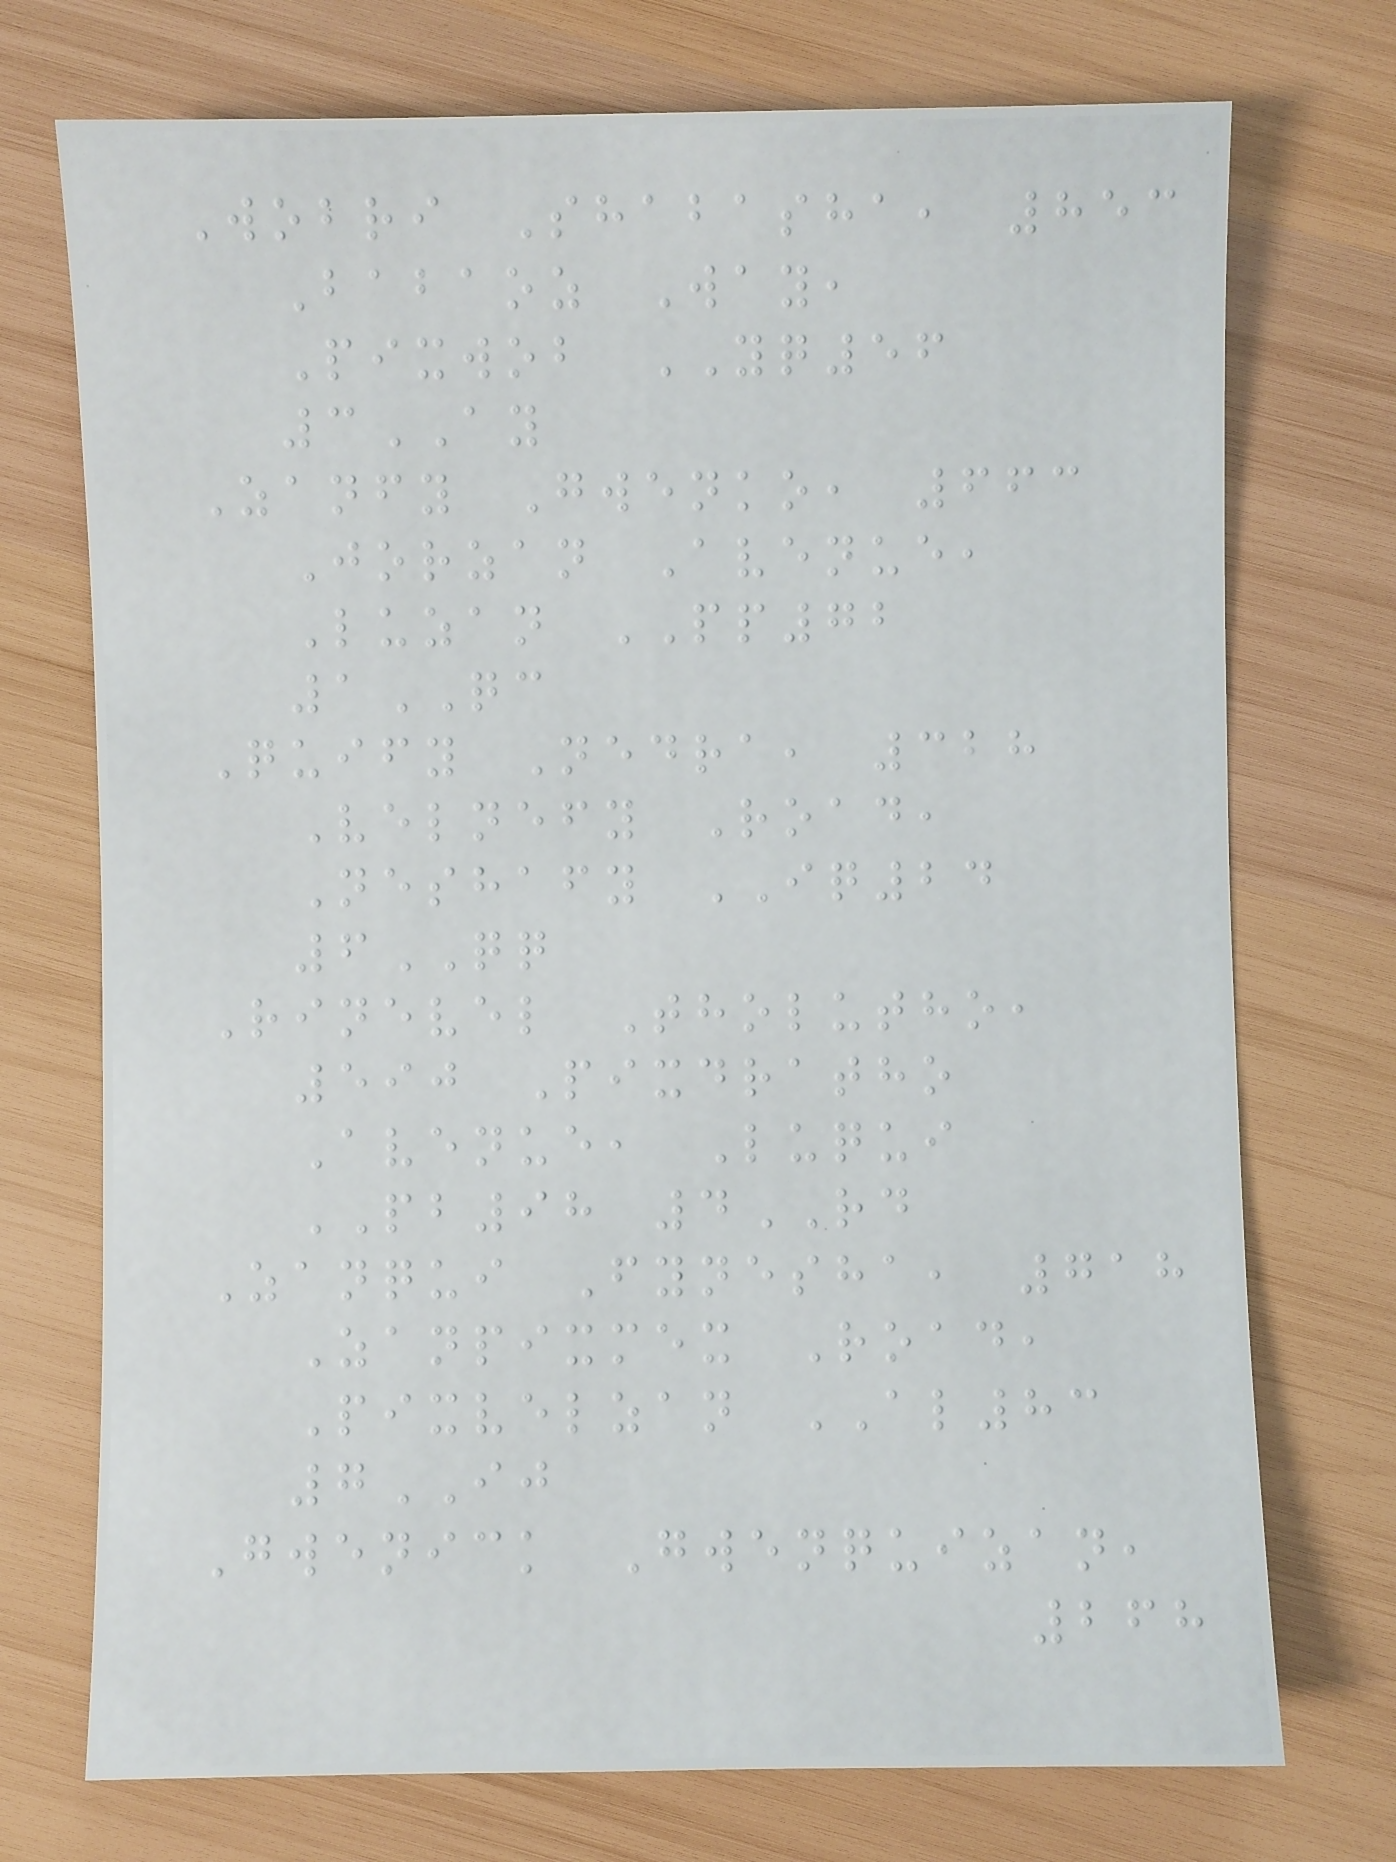Wobri Shabasha, 853
Babaoz Way,
Pixwob YQ56
3AY
Zanfy Gwenko, 663
Jorzan Avenue,
Luzan PP72
1QC
Quify Nedra, 328
Velnefy Road,
Neshafy IQ24
6QQ
Rinevel Tholutho,
590 Pixdratho
Avenue, Luqui
PB98 4RD
Zanqui Fynesha, 718
Zanpixmex Road,
Pixvelzan AL83
7IJ
Gwenick Gwenquizan,
268
